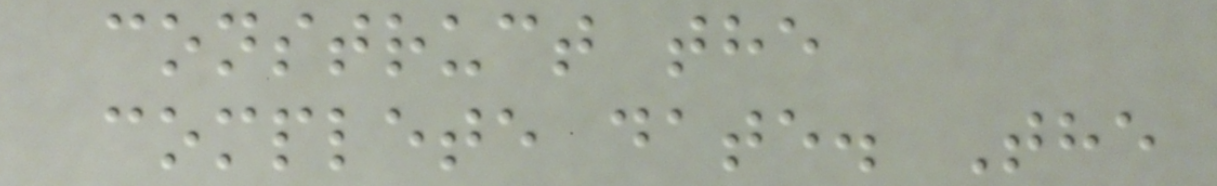construct the
complete date. The
